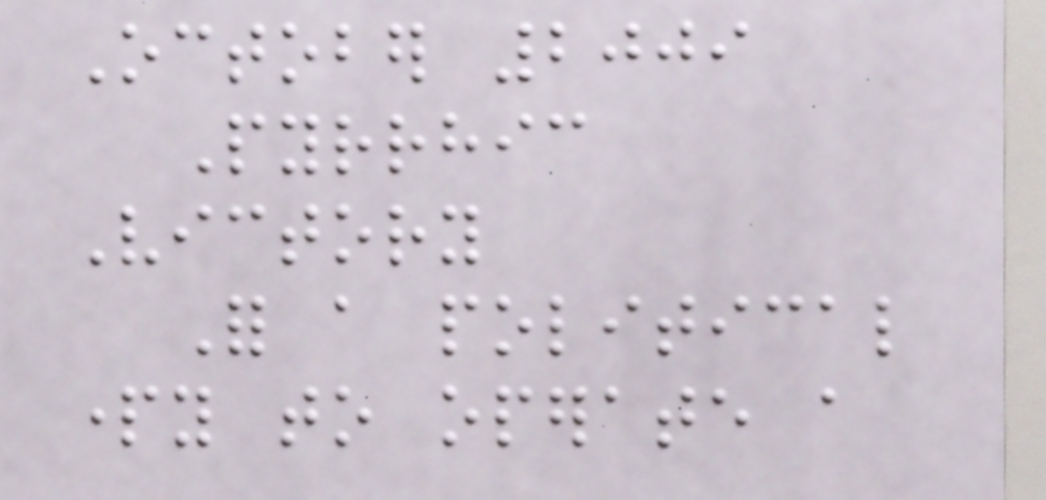October 2009
Pyrrhic
Victory
For a political
party to operate a
